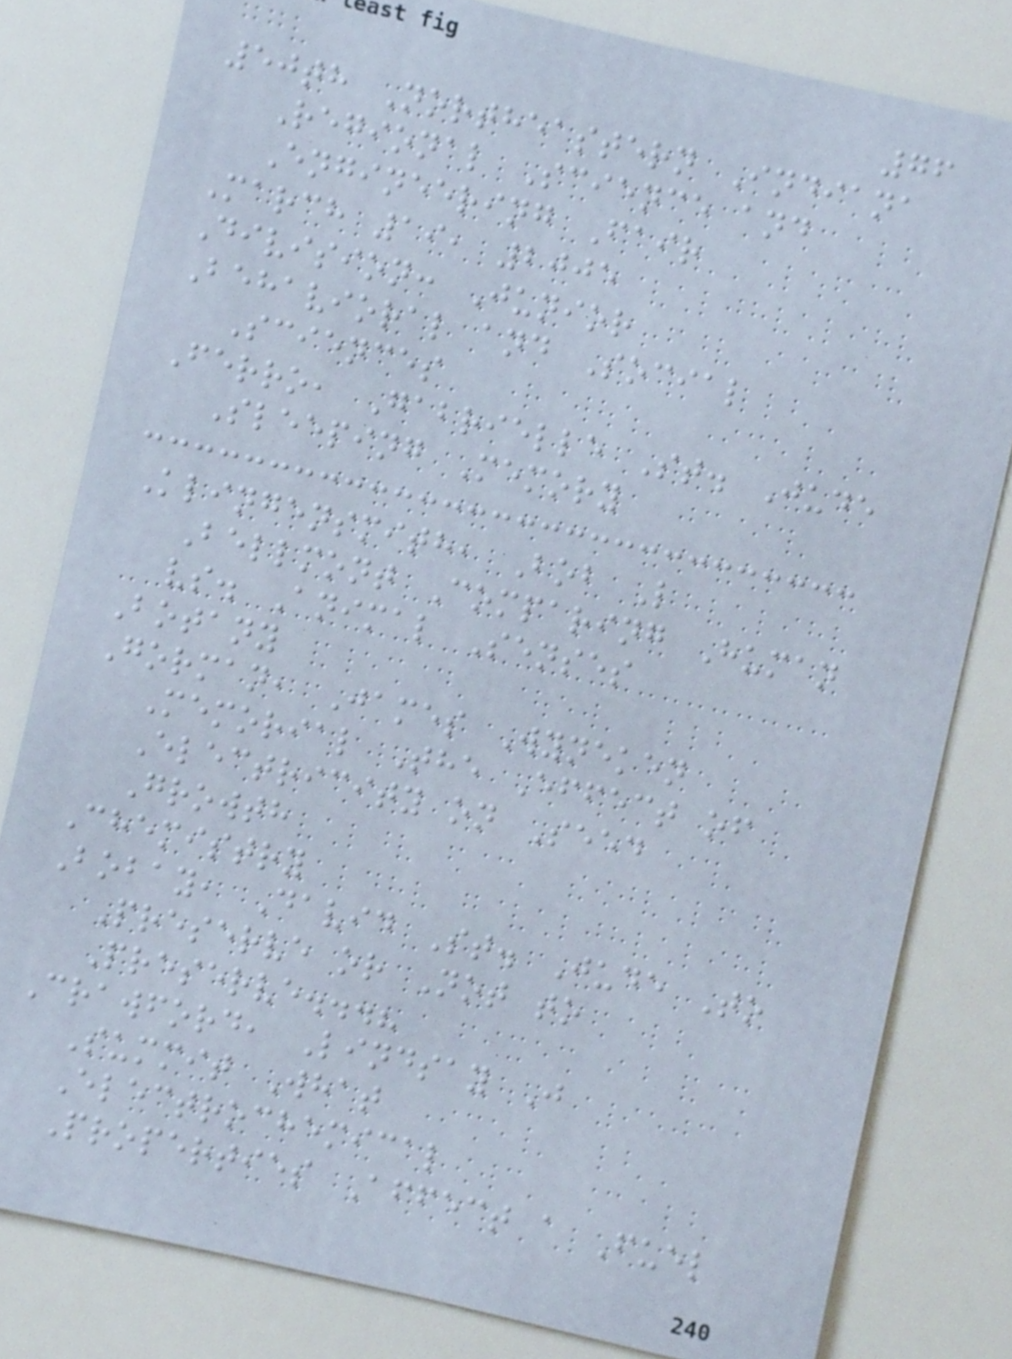76
50th Northeastern Indiana
Regional Science and
Engineering Fair
March 19, 2005
Division: Junior
Behavioral and Social
Sciences
Ferro, Gabrielle St. Jude
Sleeping Memory
Klingensmith, Bob L
Bellmont Comparing Human
vs. Animal Senses
Botany
Gorman, James Wyneken
Memorial The Effect of
Electricity on Seed
Growth
Chemistry
Bobay, David St. Jude To
Preserve or Not to
Preserve...?
Crawford, Lindsay J
Summit What
Electrochemical
Properties Affect a Fuel
